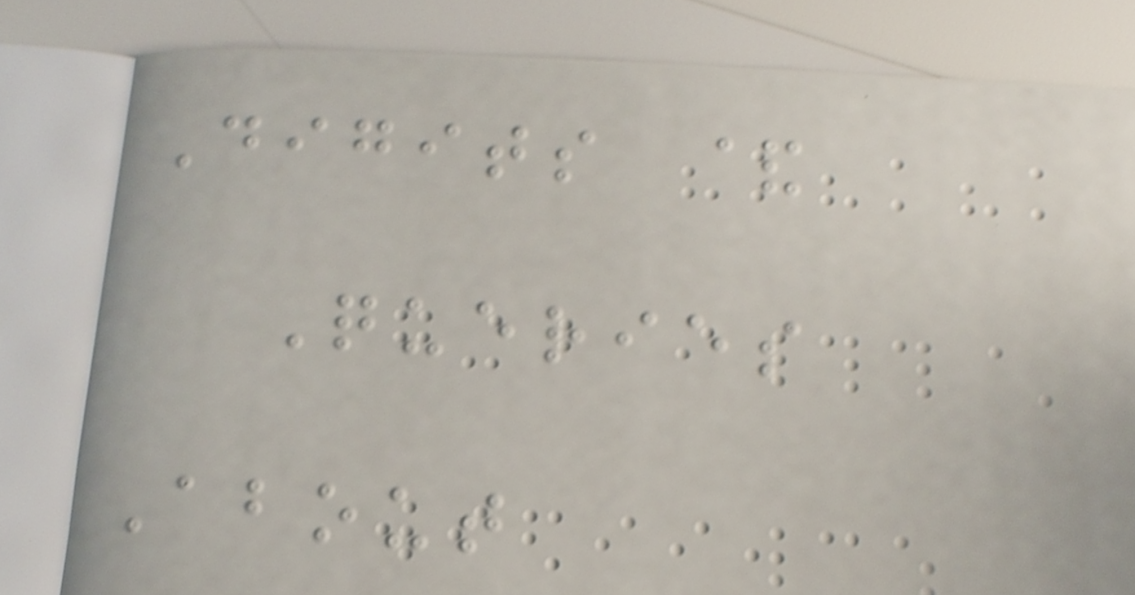Digits &
Queries
About
